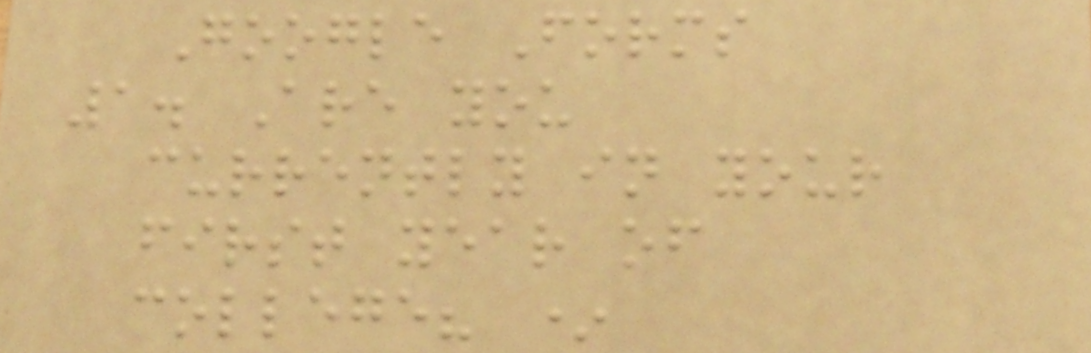Google Forms
1. Are you
currently in your
first year of
college? *
